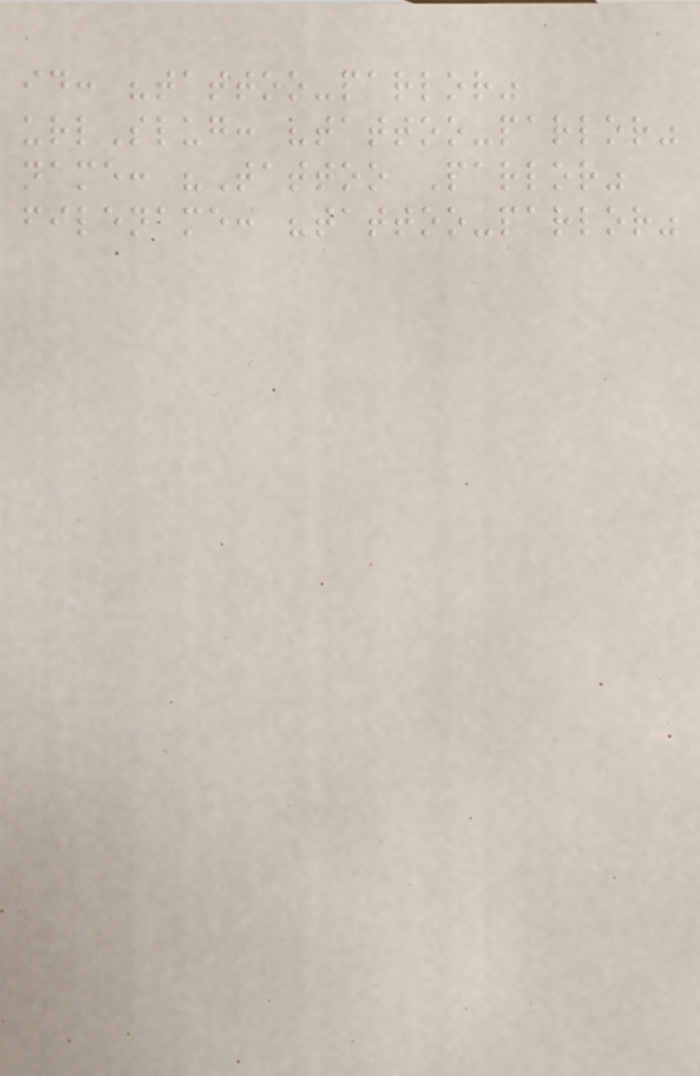id: "tattoo-parlor"
urlSlug: "tattoo-parlor"
name: "Tattoo Parlor"
filename: "tattoo-parlor"
